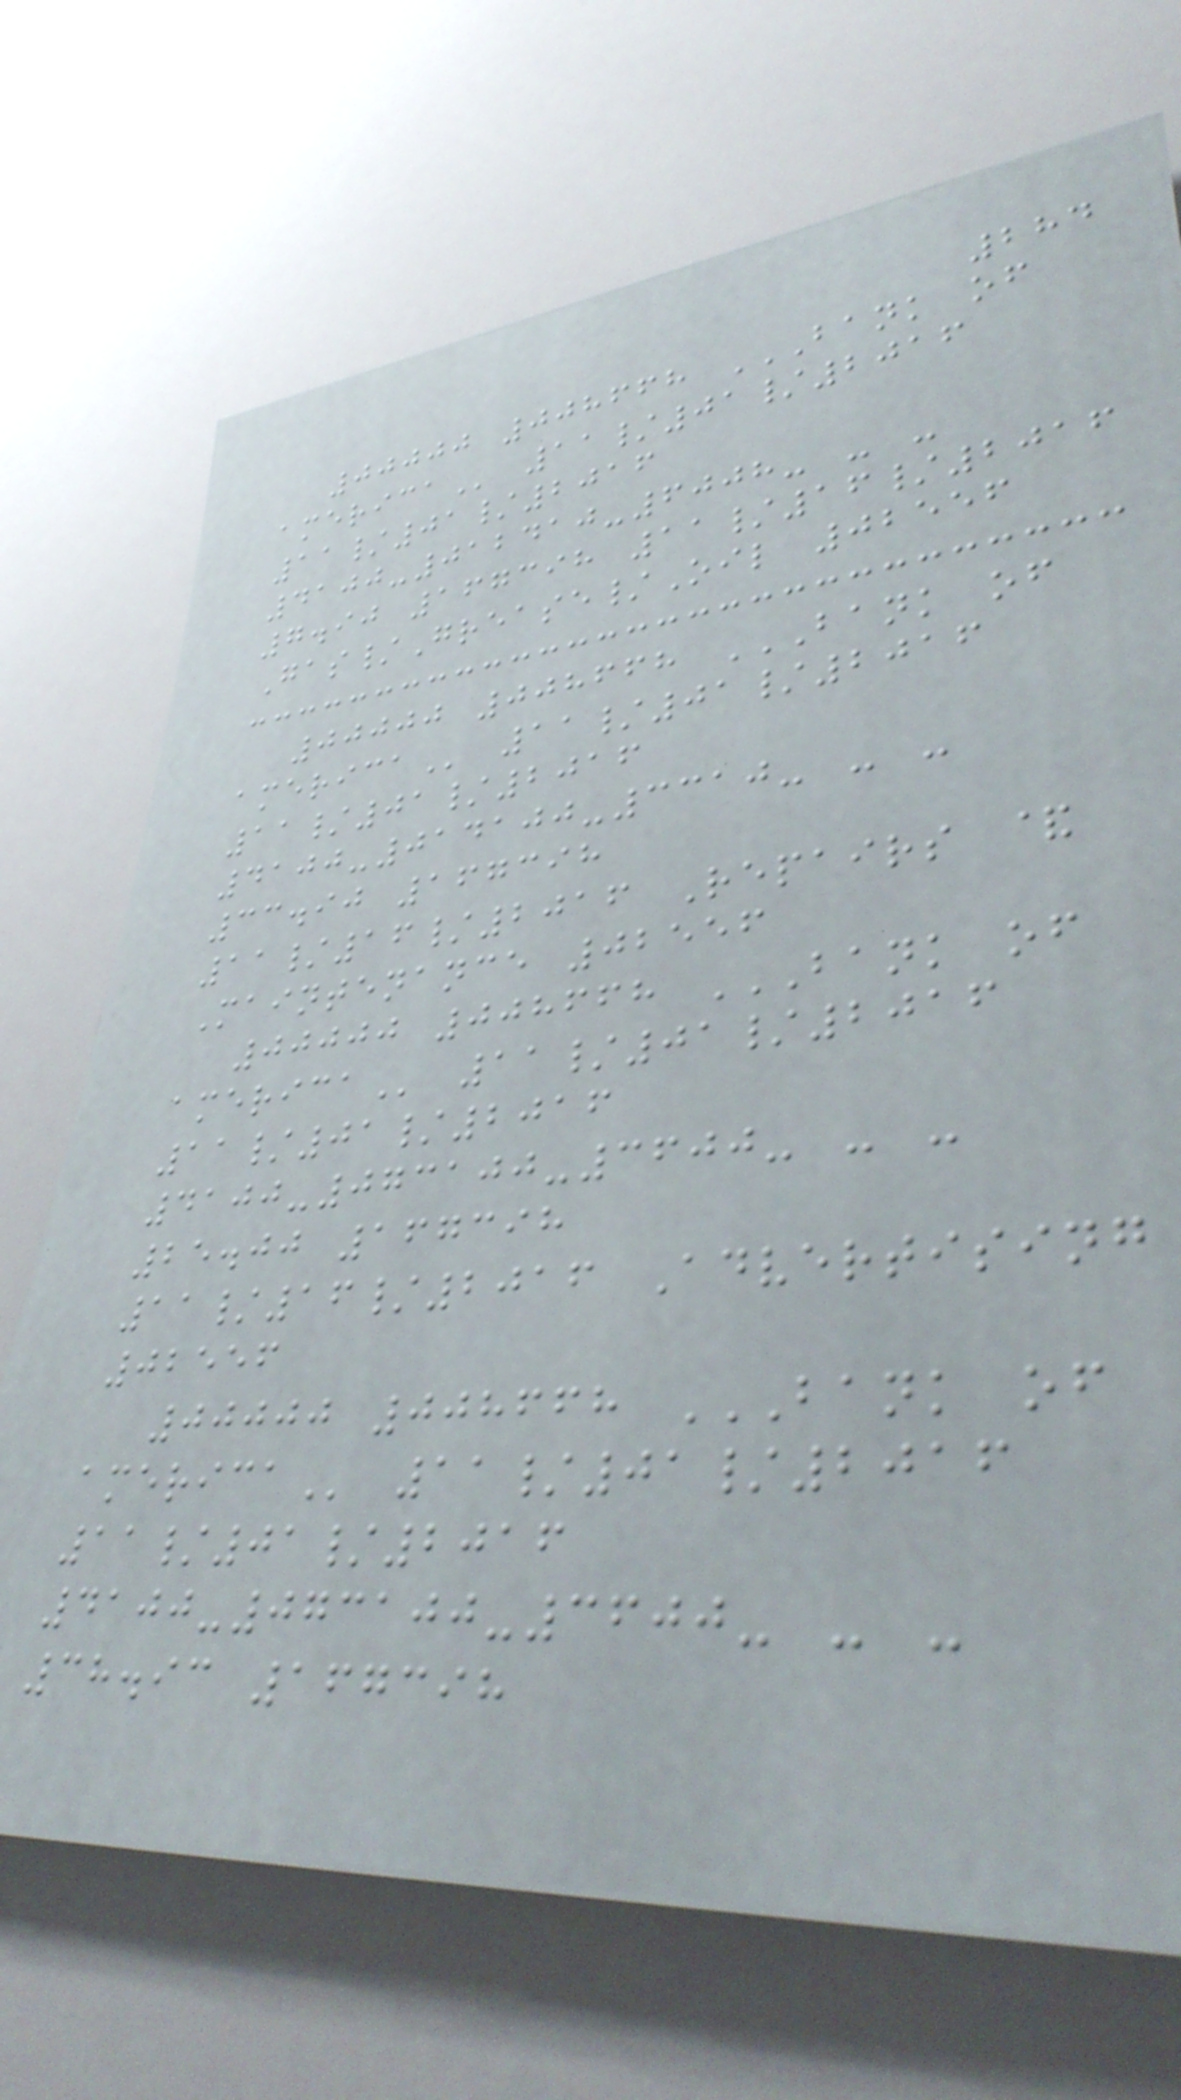284
00000 008668 BANK OF
AMERICA 11/01/2016
11/01/2016
4100-012410-6008- - -
7.90 167398 11/16/2016
Gas/Grease/Oil 02556
00000 008668 BANK OF
AMERICA 11/01/2016
11/01/2016
4100-014100-3310- - -
33.90 167398
11/16/2016 Repairs &
Maintenance 02556
00000 008668 BANK OF
AMERICA 11/01/2016
11/01/2016
4100-073100-3600- - -
25.00 167398
11/16/2016 Advertising
02556
00000 008668 BANK OF
AMERICA 11/01/2016
11/01/2016
4100-073100-3600- - -
38.93 167398
